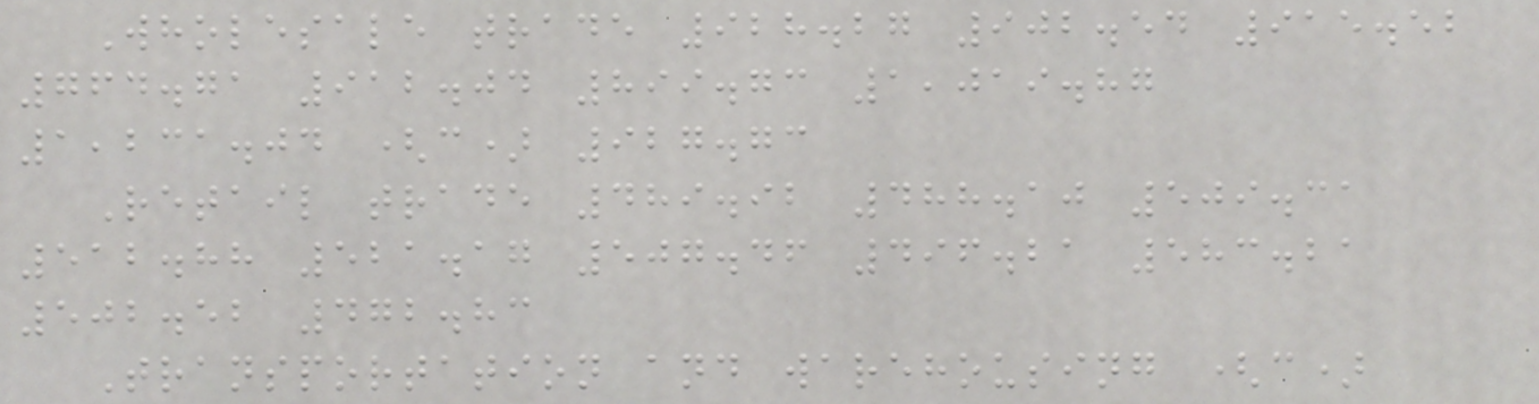Wholesale trade 928.27 902.54 915.52
764.71 912.04 899.73 1,019.87
1,231.04 (c) 927.73
Retail trade 489.92 488.10 509.31
512.88 521.17 507.46 496.21 583.21
502.52 472.83
Transportation and warehousing (c)
